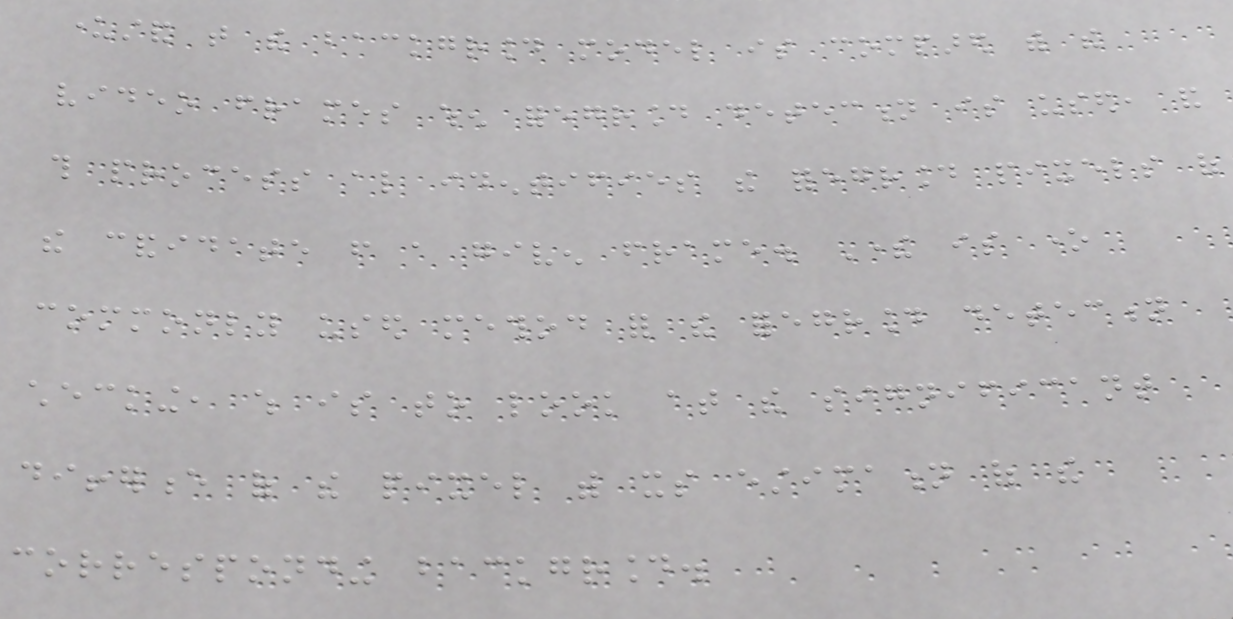understand that the background model is compared with the
video frames when foreground detection is used, and
this process also identifies the foreground pixels of
the candidate from a given frame. There is one
commonly used method for the foreground detection
checking, which is to look at the significant
difference of the pixel with its estimation of the
corresponding background.
